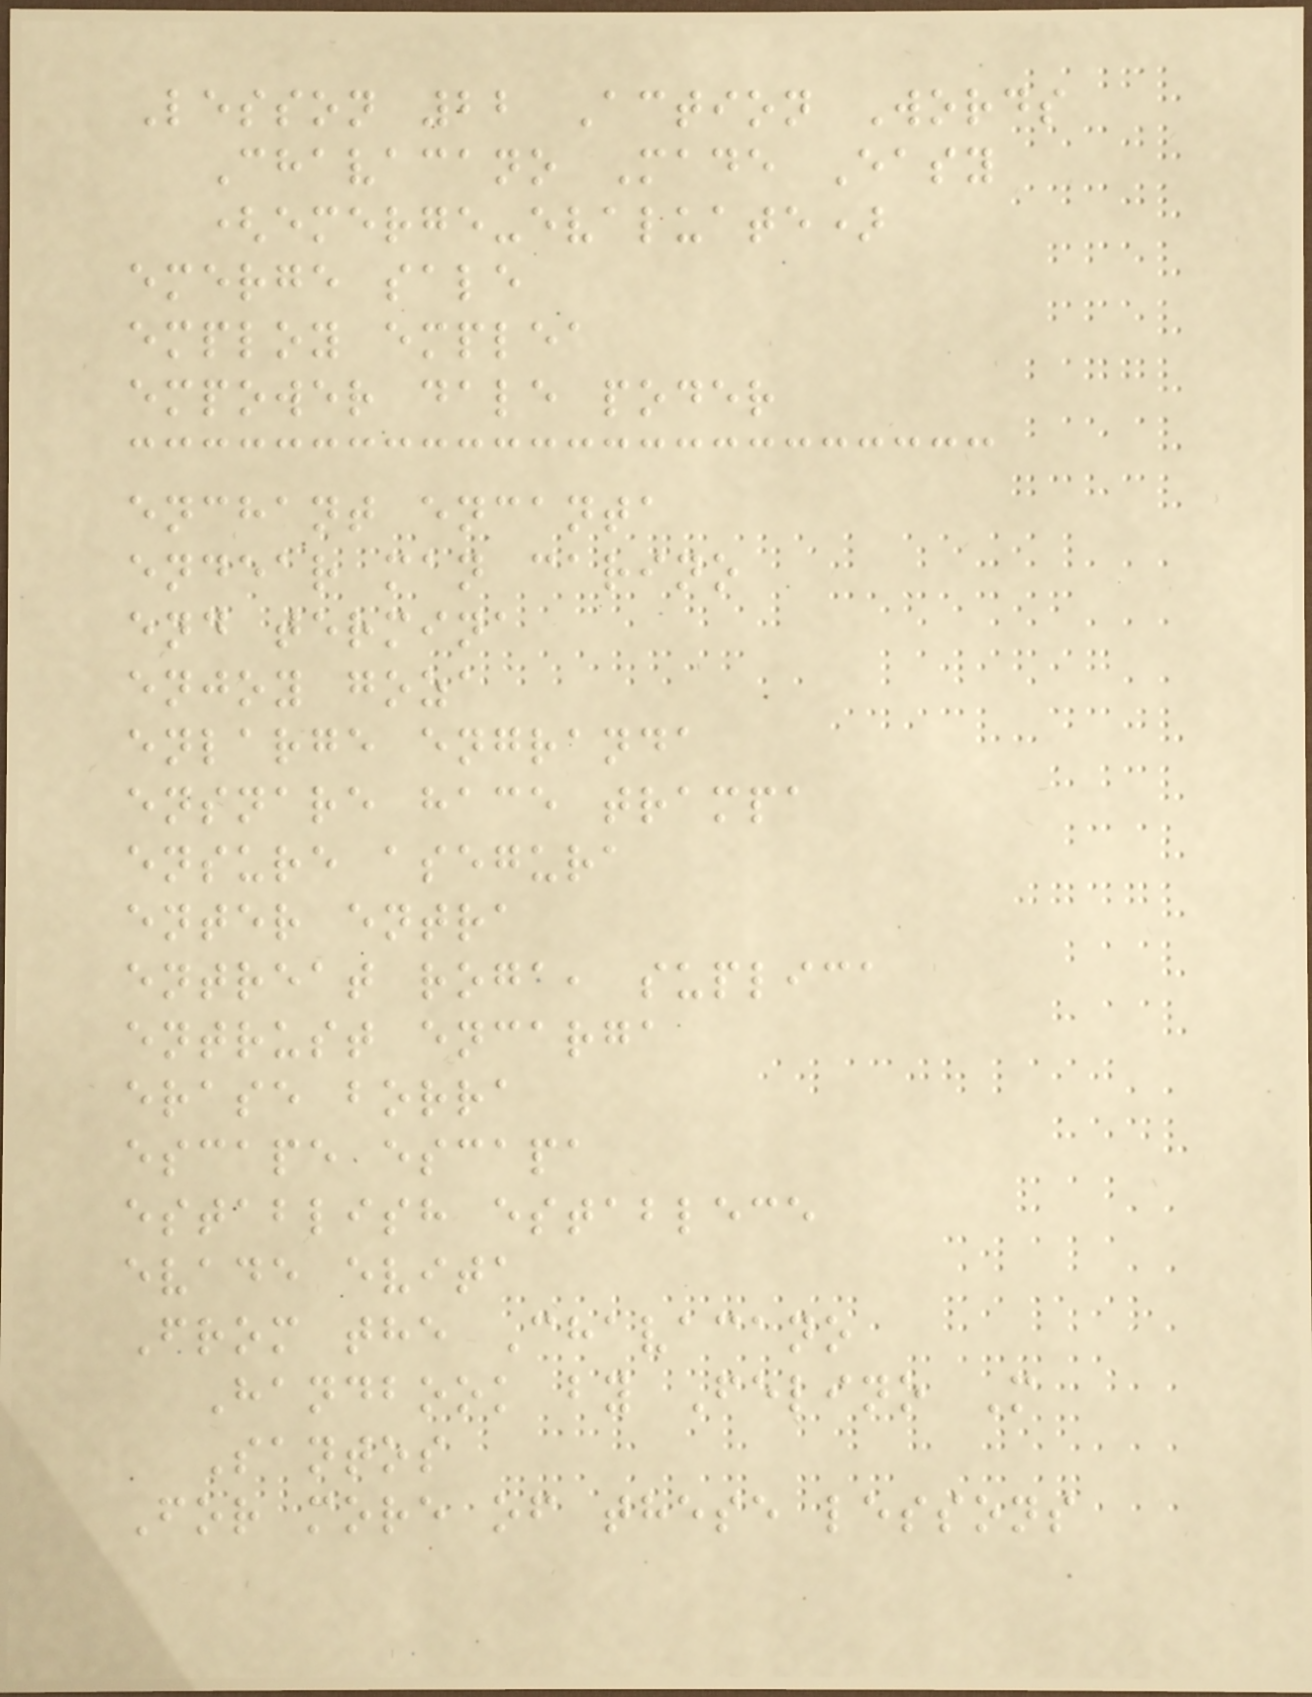Lesson 22 Action Words
Chavacano Made Easy
(emerge-evaluate)
emerge sale
employ emplea
empower dale poder
enchant encanta
endear man carino
end termina
enjoy goza
enlarge engranda
ensnare hace trampa
ensure asegura
enter entra
entreat roga, suplica
entrust encarga
erase borra
escape escapa
establish establece
evade evita
From the Chavacano
Handbook by Felino M
Santos
For more of these lessons
